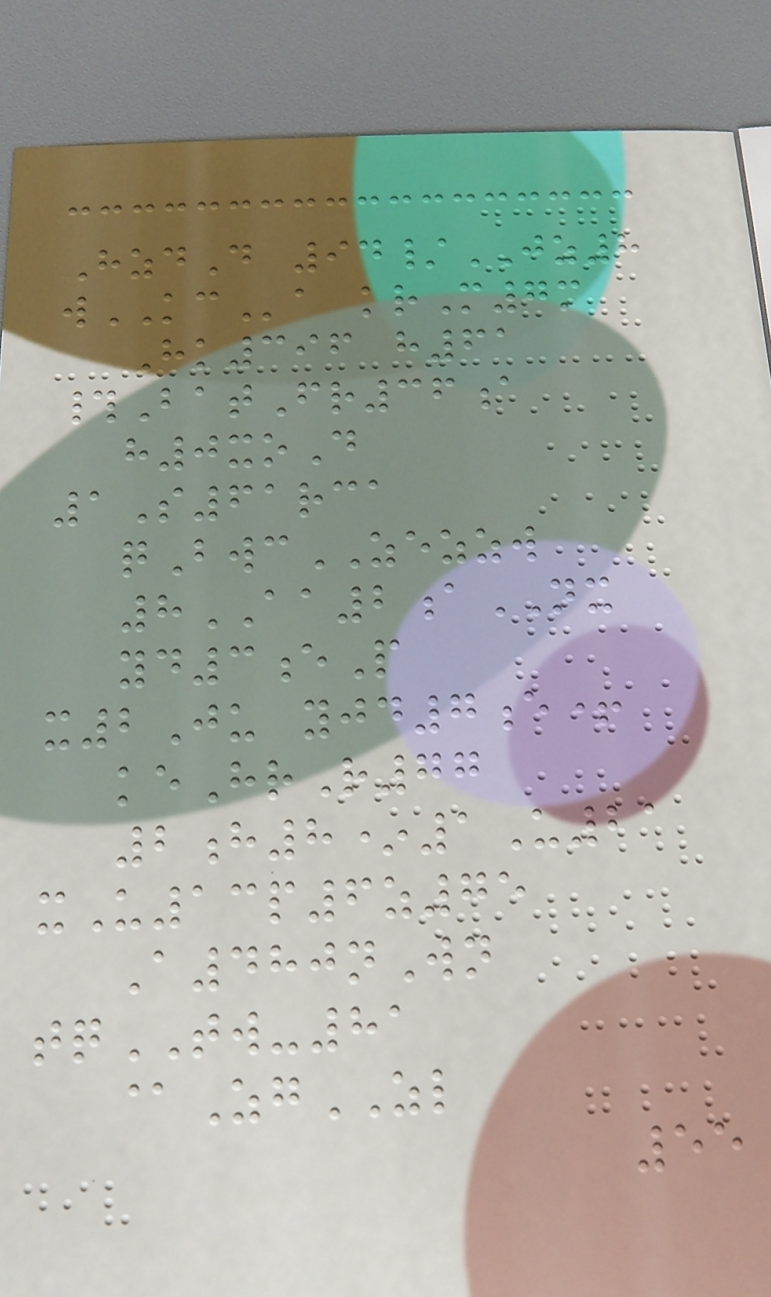HzdD 94/JZ8
wKCa krM7m
Hk396 h61
#BatFr36a
h0xoD
1S61rca
qBwcZEZZW
8AA2aNX
yd3eP
x2Ju yjd7e+
keHrR77
2h8*1U21
xU13p6z75
A480nWn
tqTW-81
@ZgZL
55
